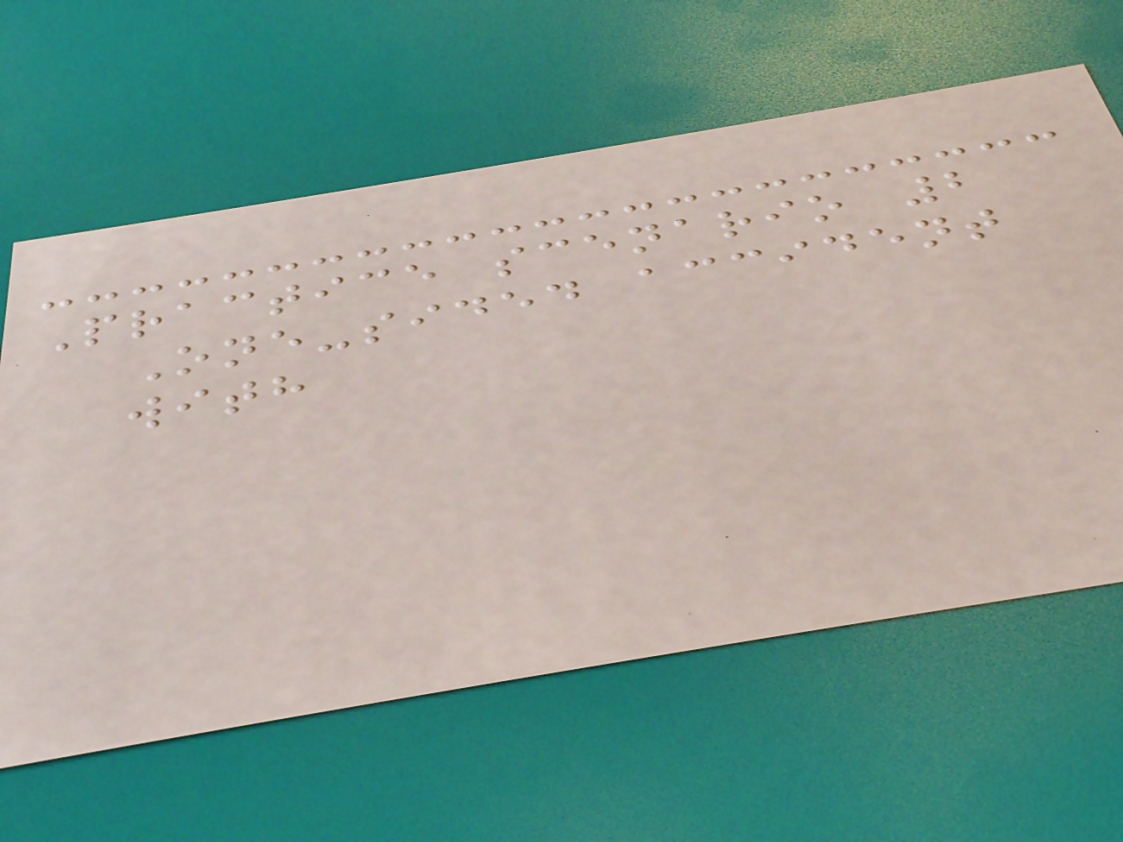Practice scenario 2
One-sided accident
with
